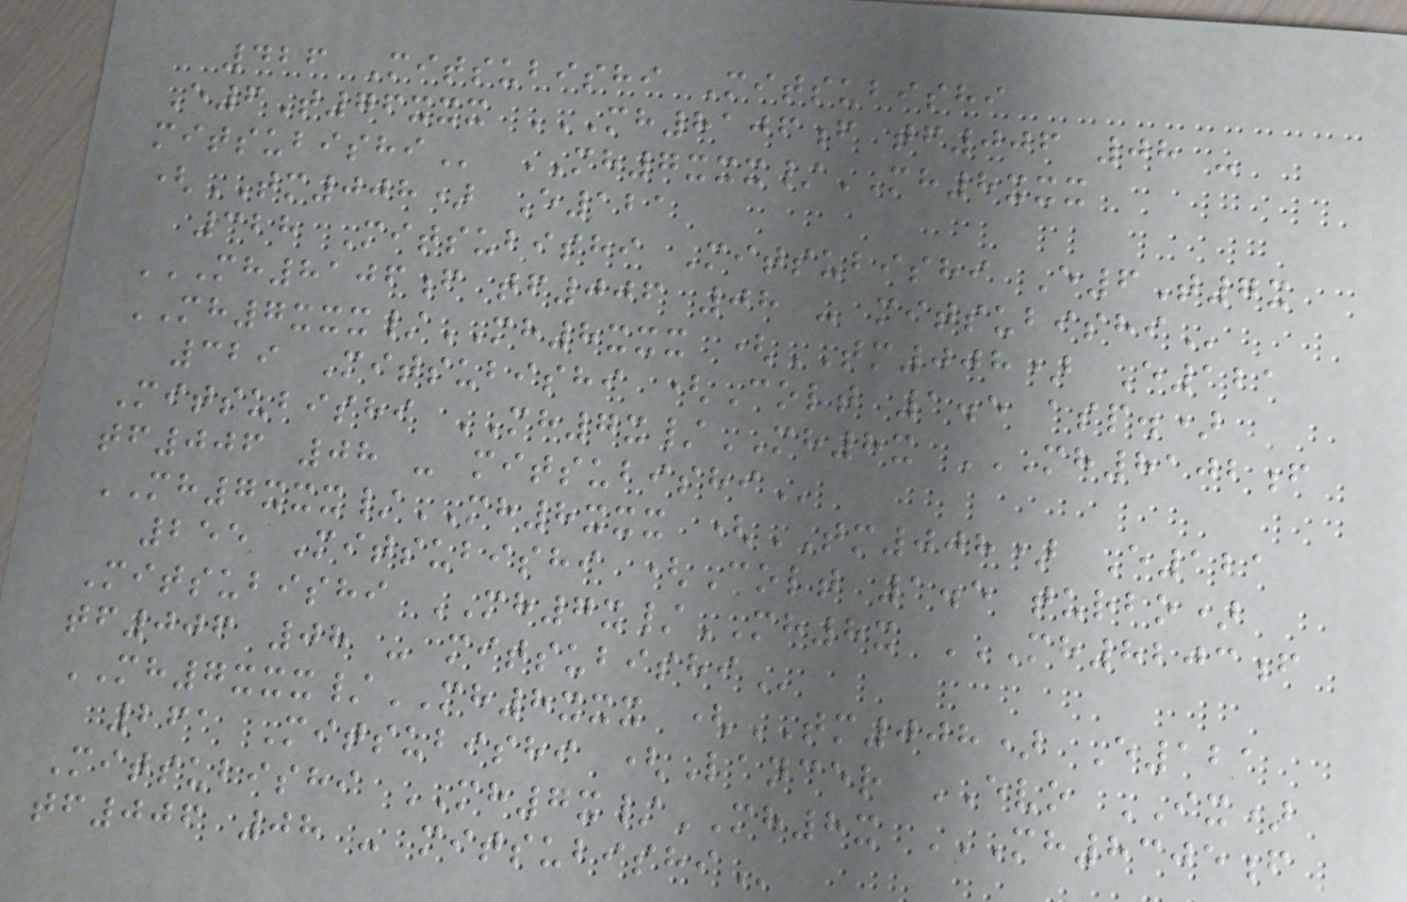426 Mitsubishi Mitsubishi
E6T76xxx MH8106F TF006 08 -
MITSUBISHI MH7xxx/MH8xxx
(TM008) E121
328 Mitsubishi Mitsubishi E6T7x
MH8106F TF006 08 - MITSUBISHI
MH7xxx/MH8xxx (TM008) E121
329 Mitsubishi (Colt 1.5 asp.)
Mitsubishi MH7x/MH8x MH8102F
TF006 08 - MITSUBISHI
MH7xxx/MH8xxx (TM008) E121
255 Mitsubishi (Colt 1.5 turbo)
Mitsubishi MH7x/MH8x MH8203F
TF006 08 - MITSUBISHI
MH7xxx/MH8xxx (TM008) E121
261 Mitsubishi (Lancer EVO IX)
Mitsubishi MH7x/MH8x MH8305F
TF006 08 - MITSUBISHI
